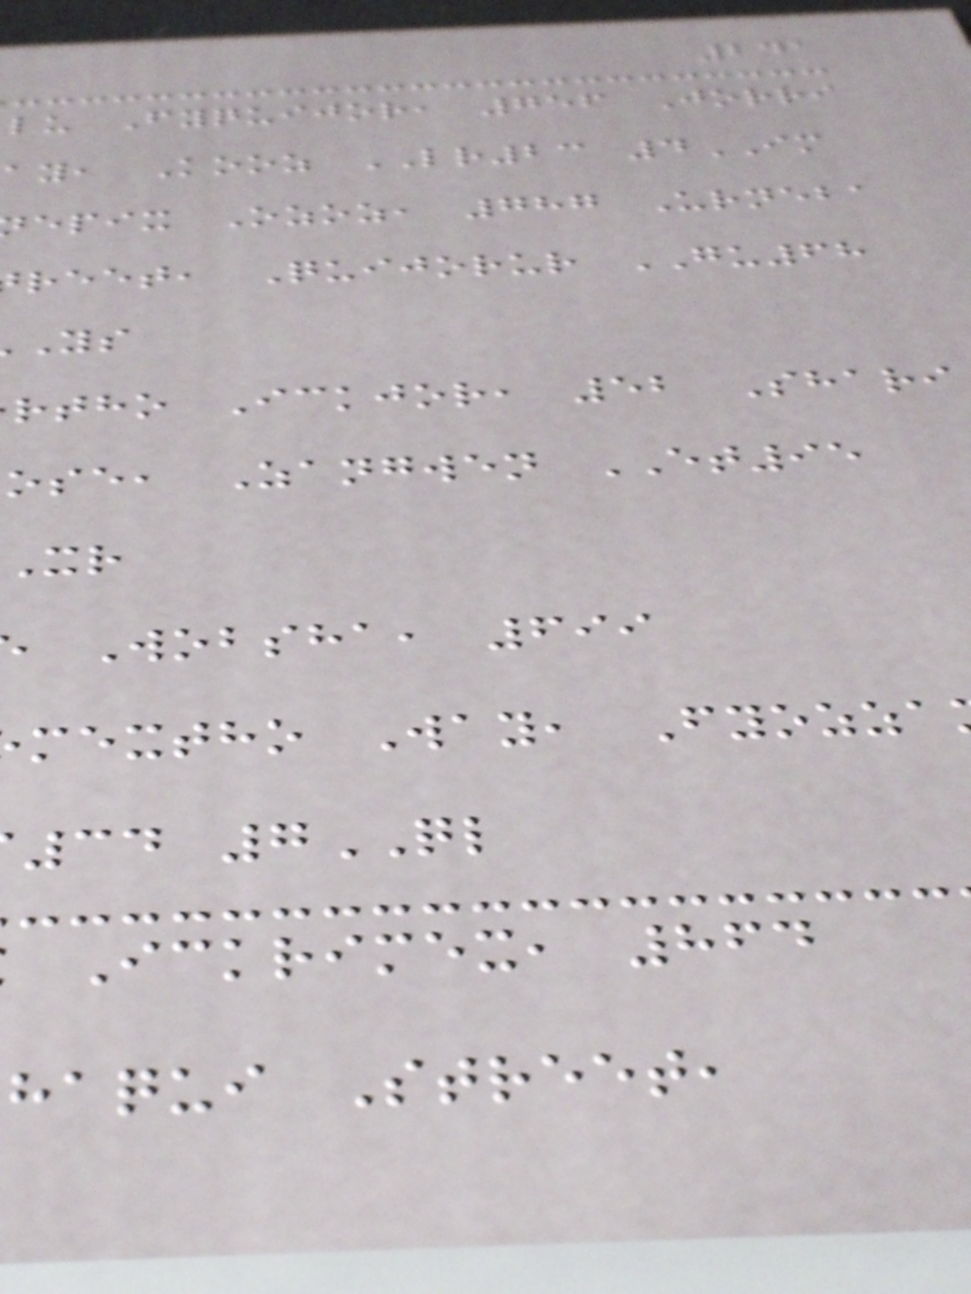241
lu Fyquijor, 756 Jorri
ay, Kooz LR23 4IM
epix Ozoz, 787 Urneba
reet, Quijorur GU68
rtho Ickjor, 52 Shari
ose, Zangwen ET95
Wobsha, 699
mextho Way, Fyozza
34 7QL
Ickrimex, 864
haqui Street,
